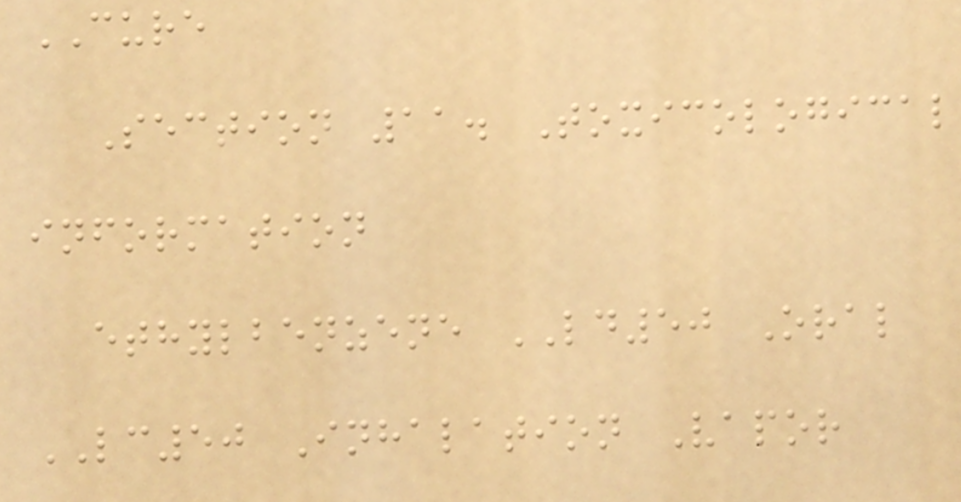CURE
Section 11. Toxicological
information
ethylbenzene LD50 Oral
LC50 Inhalation Vapor
